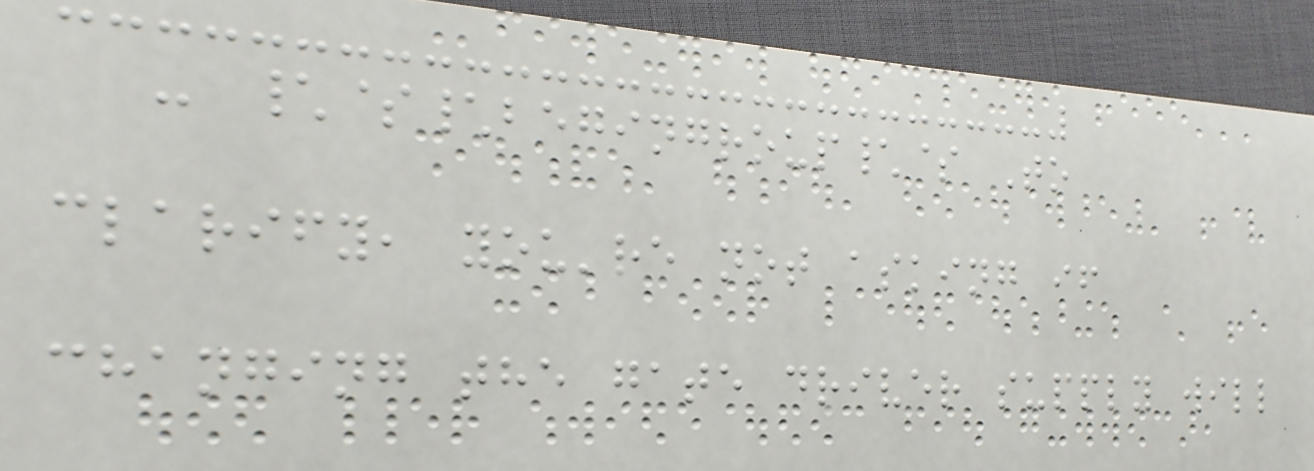- \$\begingroup\$ To
clarify, you're not asking if
changing the gate driver supply will
